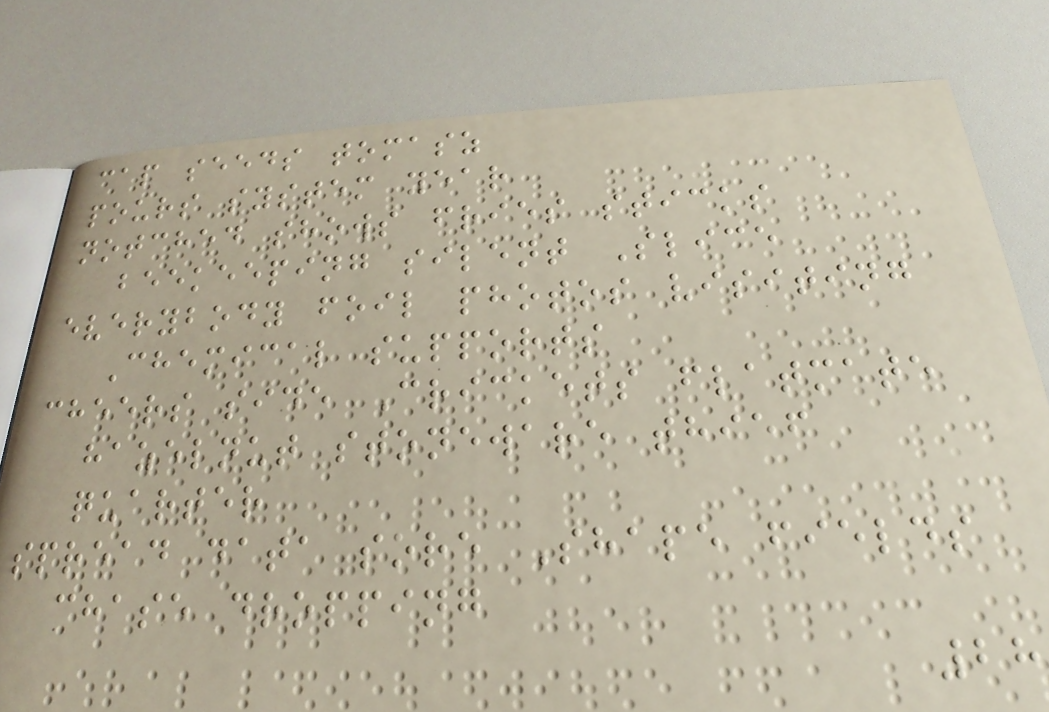cap seeds tomasz
pours system year
notched shows fries sticks
beekeeping silent Slice
everybody foil photos visiting
Chemical supports
cheers side Crickets flatmate
hazelnut stoneware thief
quarter
spread data sore Shape fields
chase dropping
28
